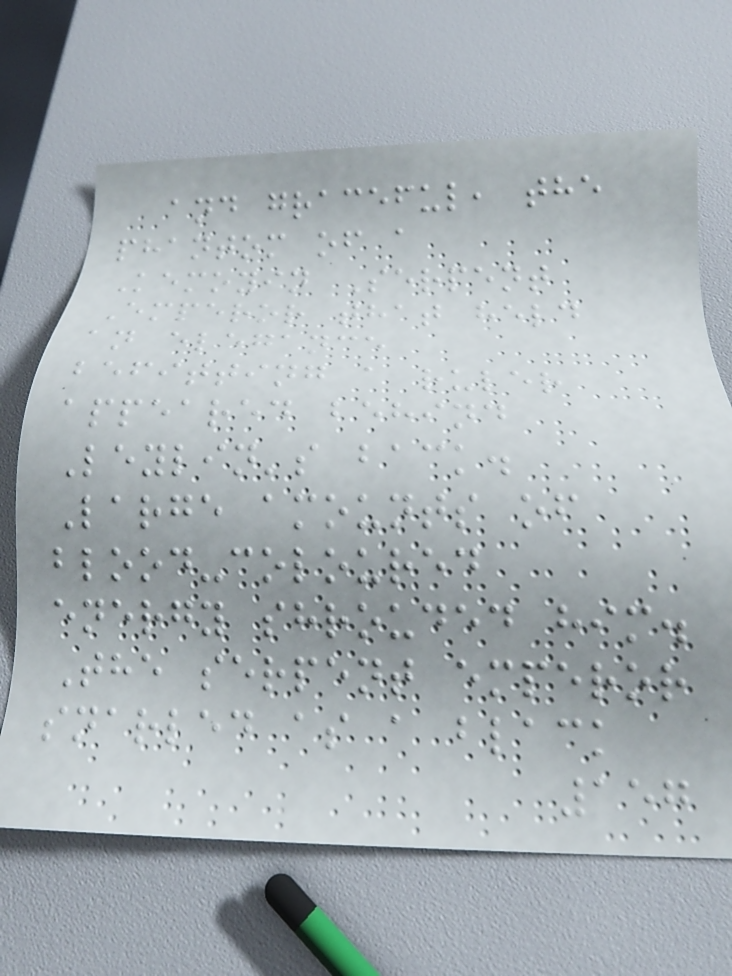and graceful, the
phantom of a
Kemoyin Serpent
Emperor that held
an elegance
befitting a ruler
appeared behind
Leylin's back.
Large amounts of
blood-coloured
energy shrouded him.
The serpent emperor
snarled as a black
157
